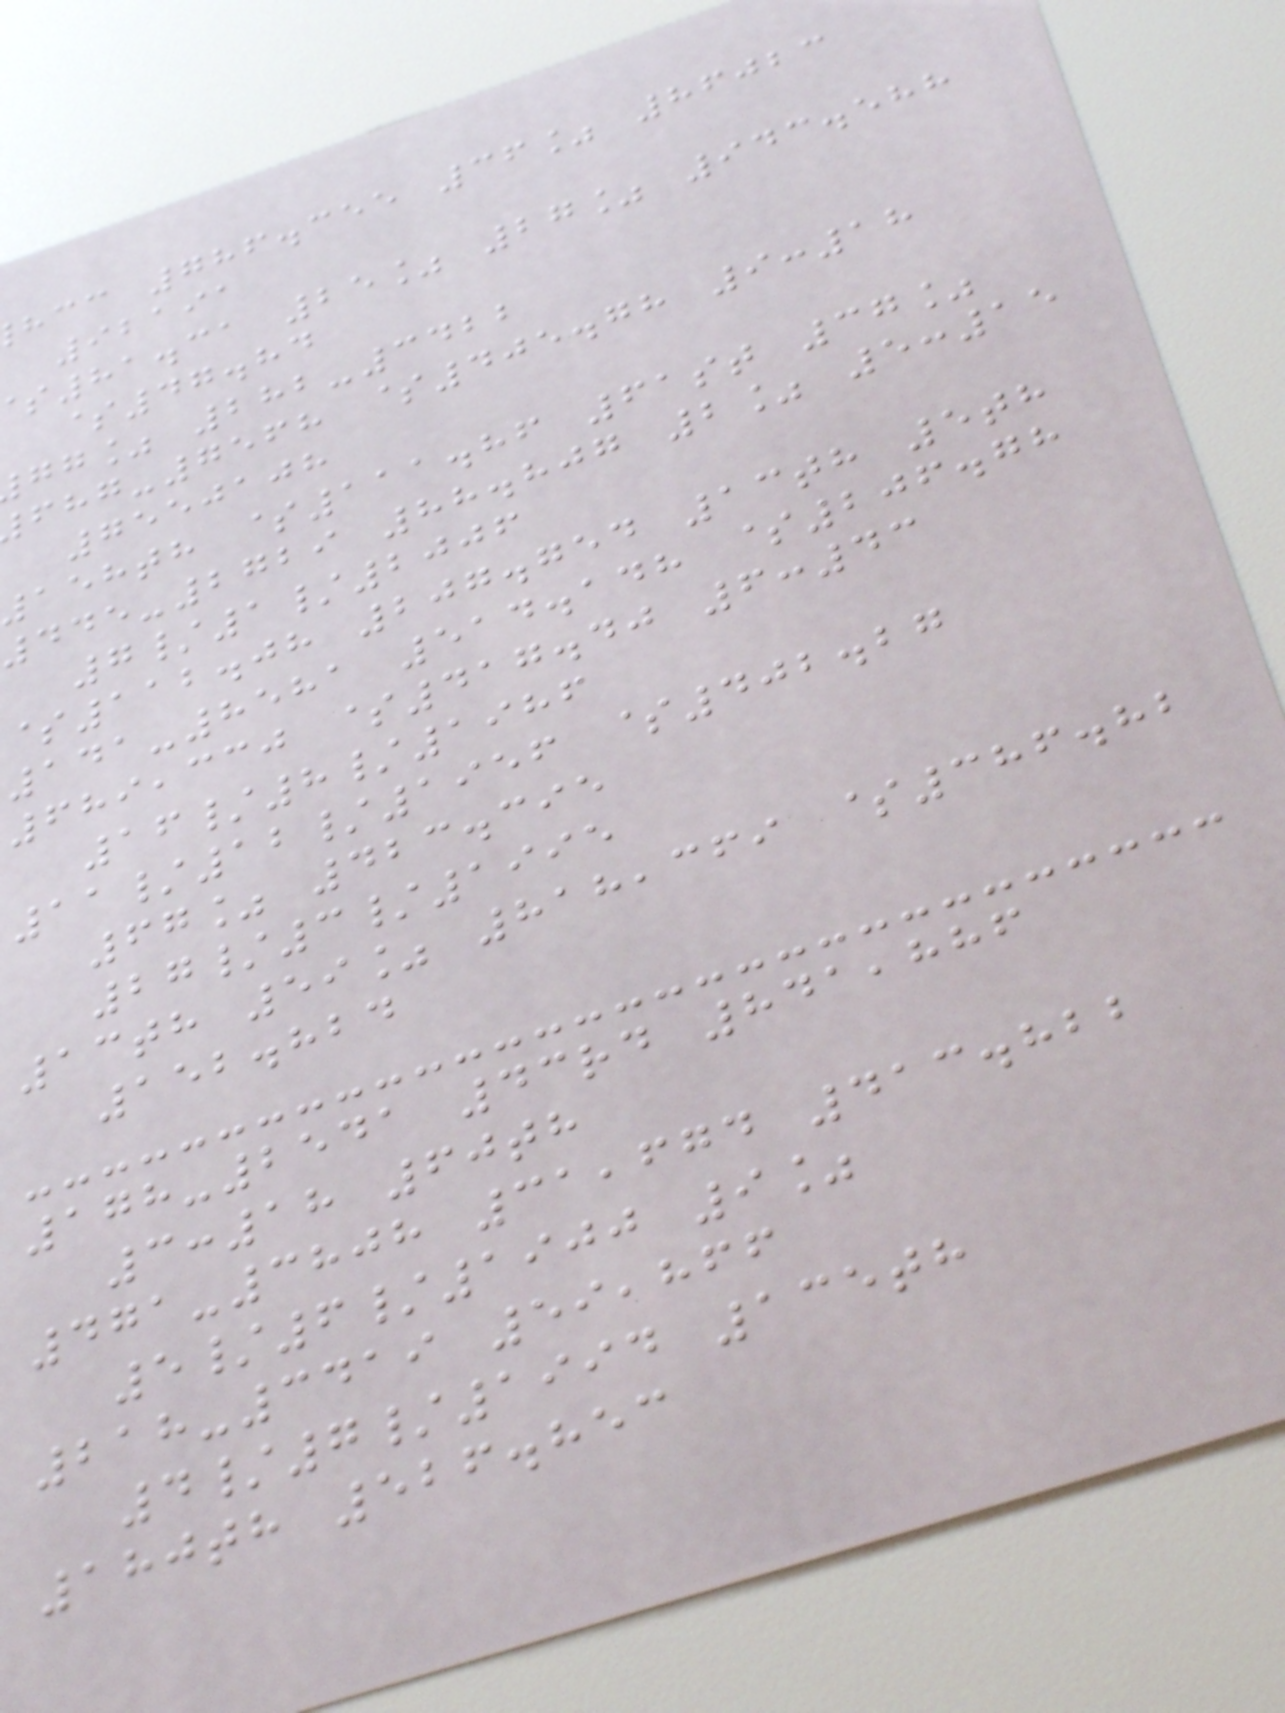hcc 786.355 36% 86023
92191
81.31 25% 27% 943.588
$47.84
gg% 282-3422
-7568 $405.78 9:18
7550108
158th $111.86 61st 37%
445-2729 88.807 2% 5:15
7/1/2006
$112.08 207.754 13th 5th
141-8581 514.148 $206.78
689,330 $417.40 6:43
16/8/1986
11/12/1956 $402.27
67% 423.395
27/3/1995
13th 59% 818,369 $386.82
152.824
178-2541 43rd 841,886
3:18 60th
471-3808 31,674 413.822
5/6/1900 9%
218-3419 59,866
4/7/1994 135th
180th 526.853
